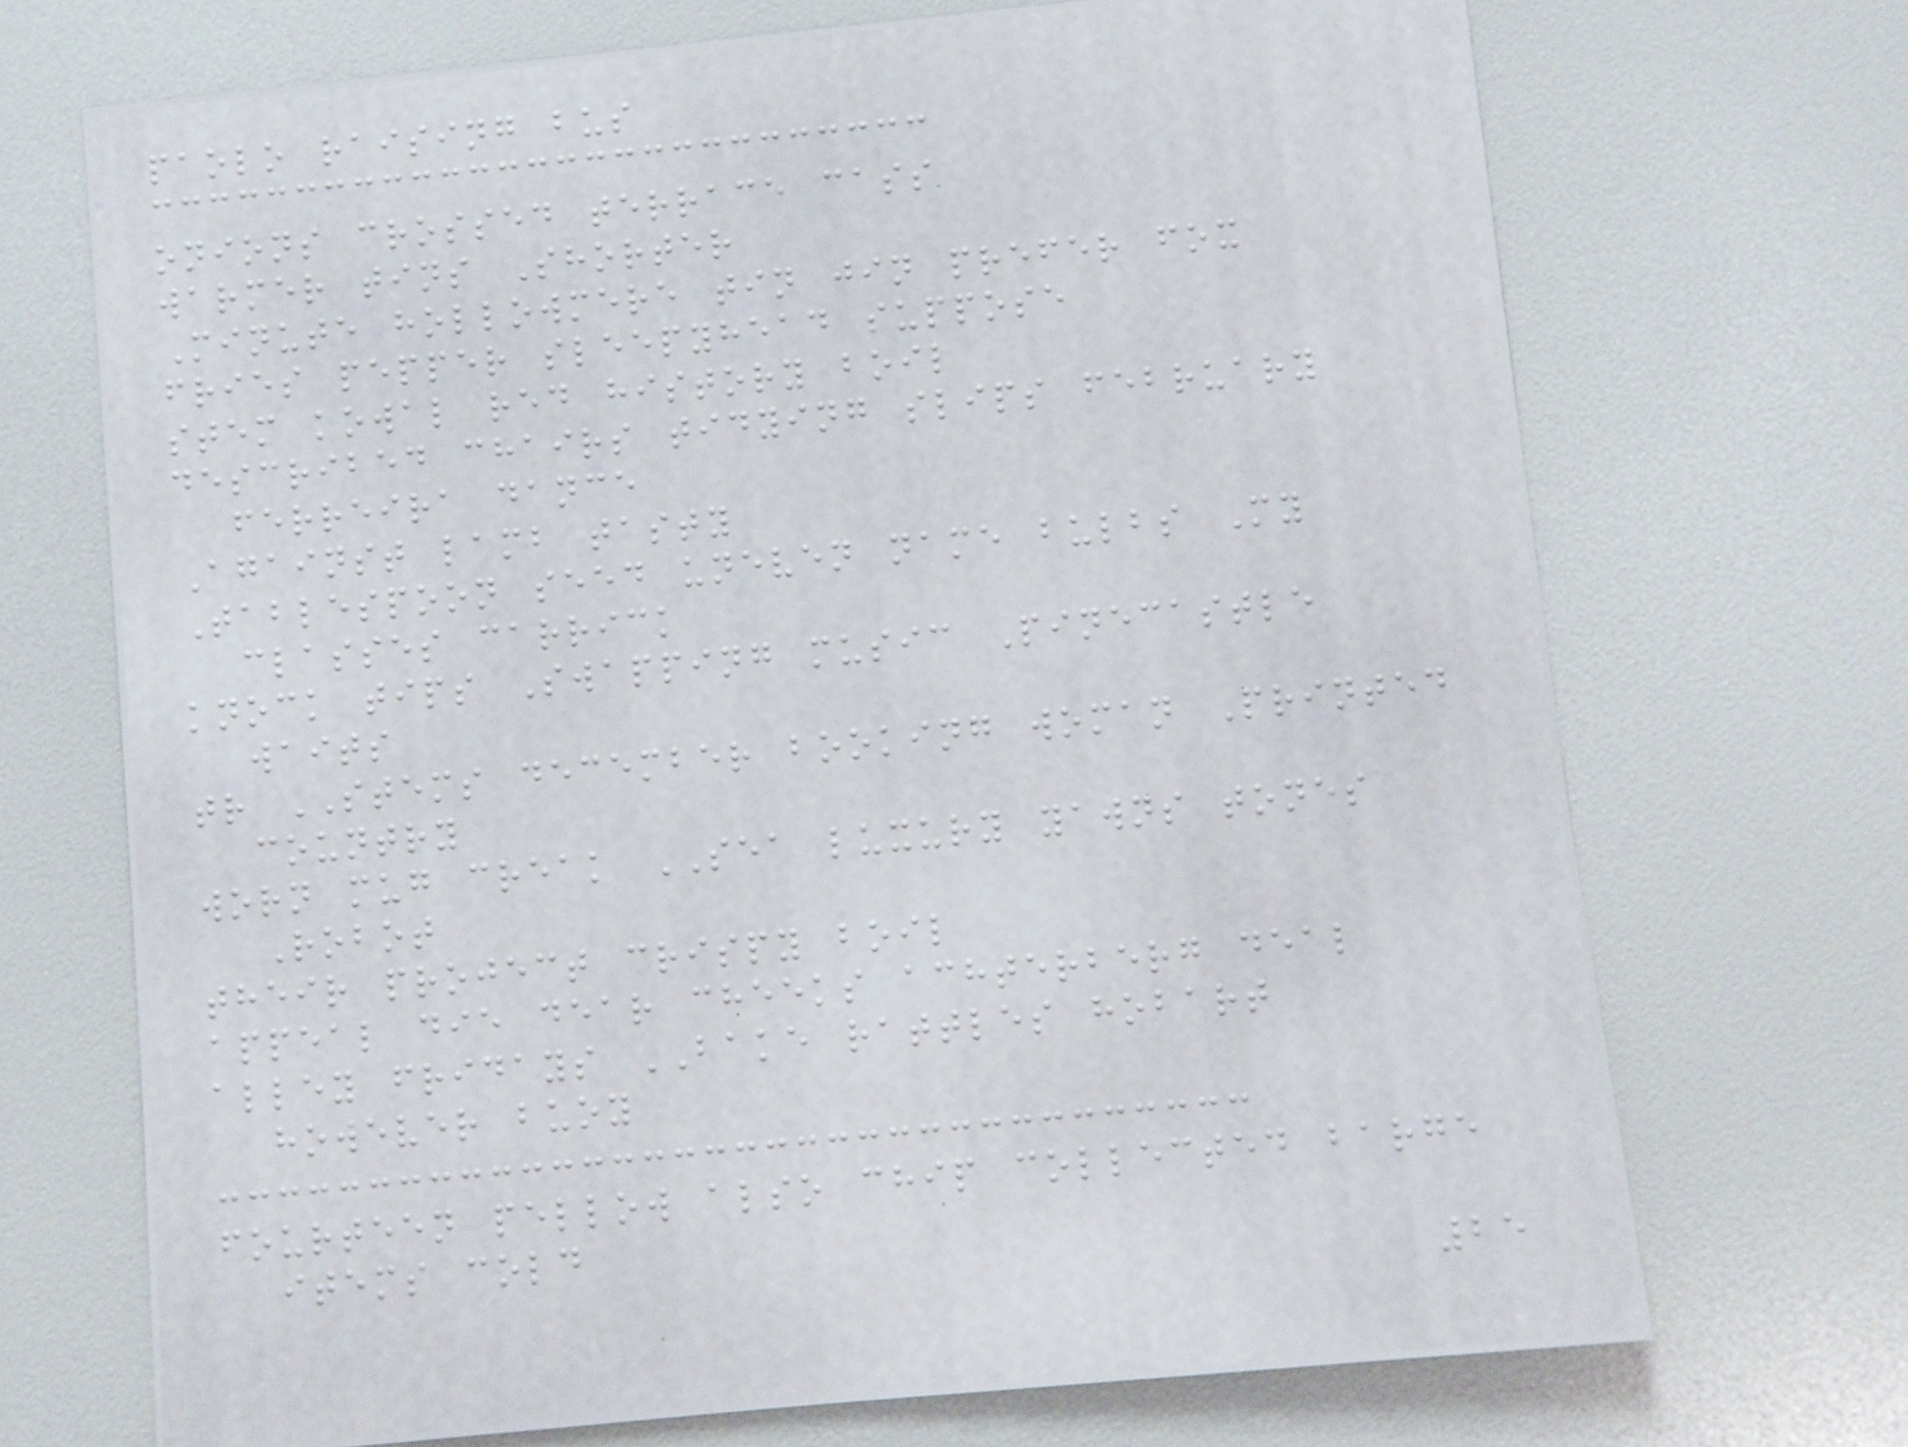paolo raising bus
onions crossed terrace cass
warmer tins Shorter
Minute hollowmere tin jin prefer fox
fries pepper sleepyhead suppose
stem kowal red history boil
described chairs tidying slips february
ferreira dance
Against lamb tasty
Tablespoon seed uneven name bulbs My
classes carrick
knock tips Swapping music Pinecastle
waits
tr STEMS december booking woman Printed
country
worn mug creak SEA luxury yawns tones
Robot
their project crispy boil
appeal die dear cheeks achterberg deal
alley fridays BAKE rattles hobart
however buoy
fourteen pellow also chip collected barge
items cold
25
